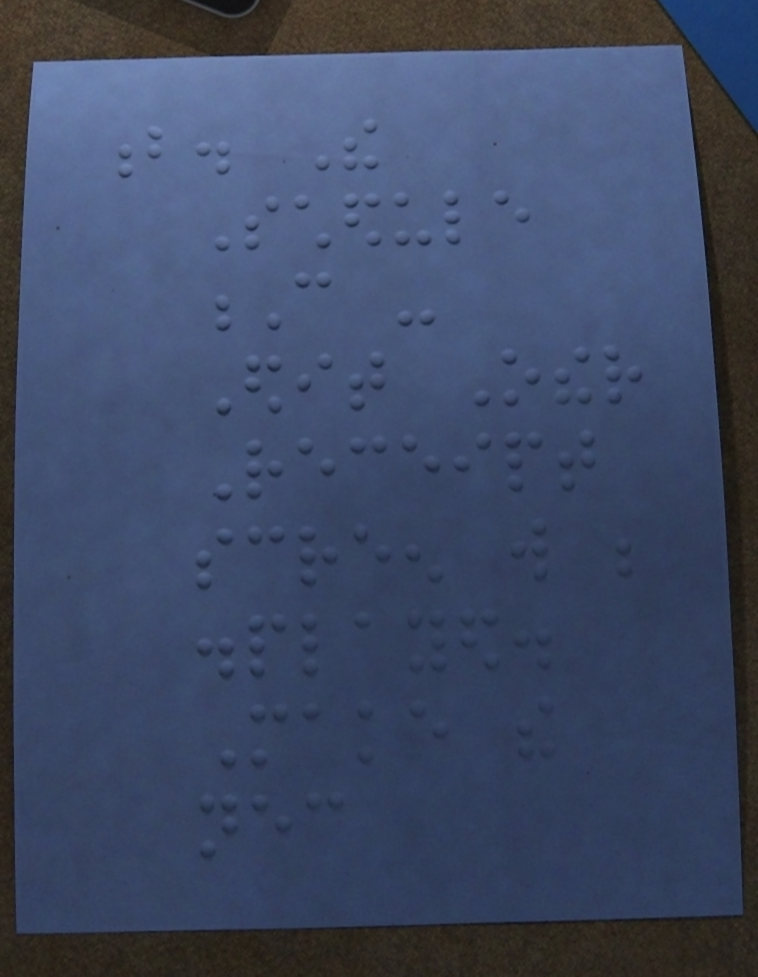b. The
Schedule
C -
Edit Other
Receipt
screen will be
displayed.
Make the
necessary
